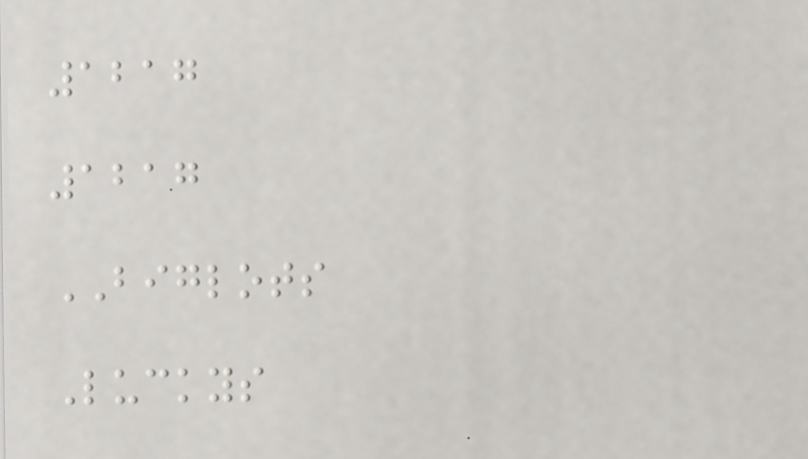1217
1217
BIGLOTS
Luckys
